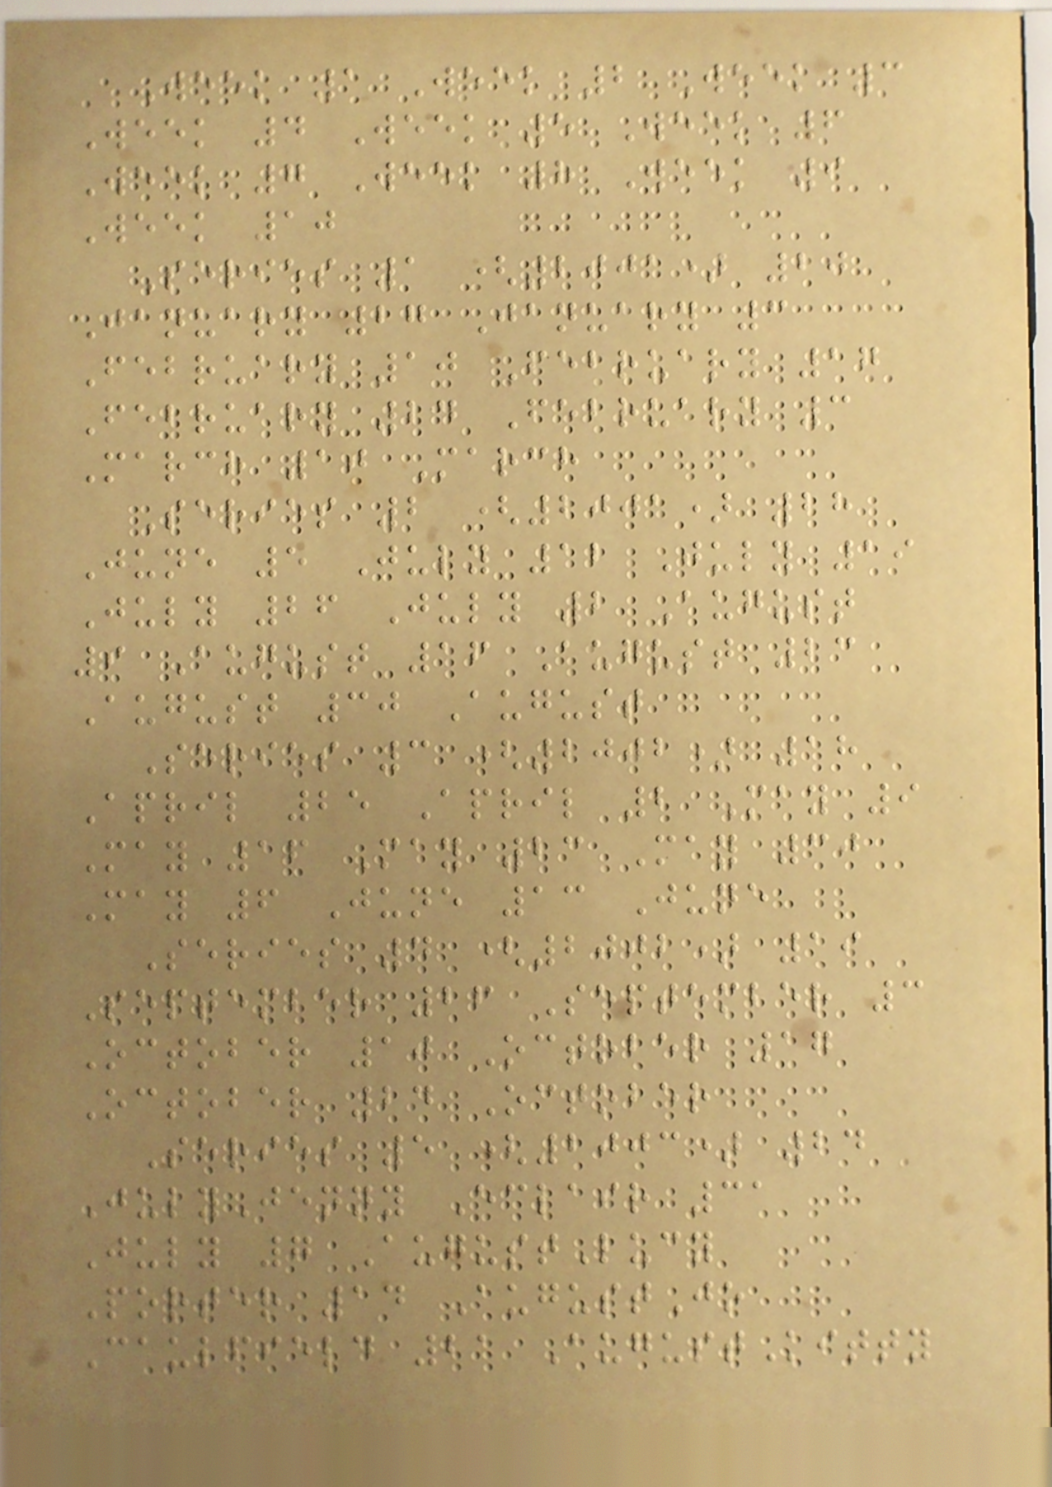Week 1 Week 2 Week 3
Week 4 Week 5 Week 6
Week 7 Week 8 Week 9
Week 10
Series 1 (2001) 20
January 27 January 3
February 10 February 17
February 24 February 3
March 10 March
Series 2 (2001) 28
June 5 July 12 July 19
July 26 July 2 August
9 August 16 August 23
August 30 August
Series 3 (2002) 18
April 25 April 2 May 9
May 16 May 23 May 30
May 6 June 13 June
Series 4 (2002) 19
September 26 September 3
October 10 October 17
October 24 October
Series 5 (2003) 24
JulyJenny Eclair 31
July 7 AugustLucy
Porter 14 AugustJo
Caulfield 21 AugustKitty
